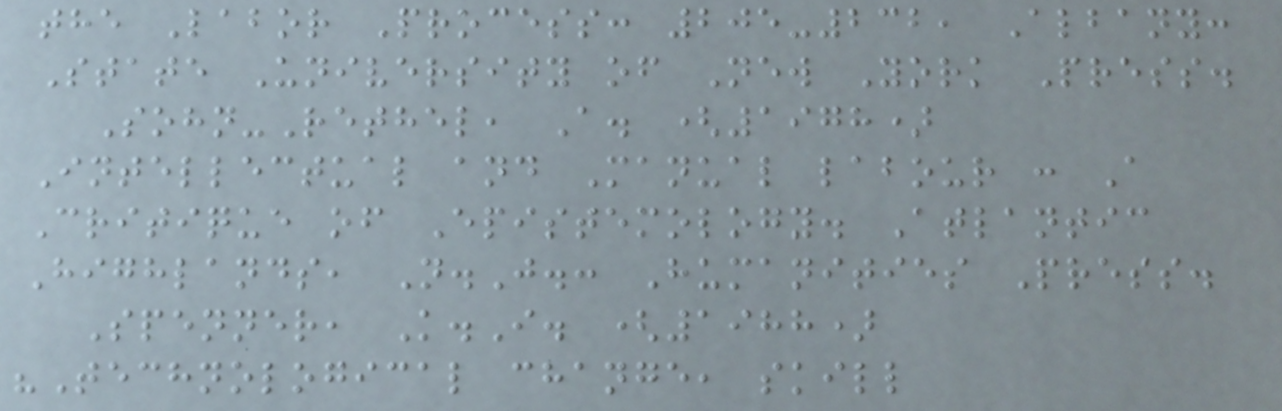the Labor Process: 205-232, Albany:
State University of New York Press.
Sohn-Rethel, A. (1978)
Intellectual and Manual labour : A
Critique of Epistemology. Atlantic
Highlands, N.J.: Humanities Press.
Spenner, K.I. (1988)
"Technological change, skill
